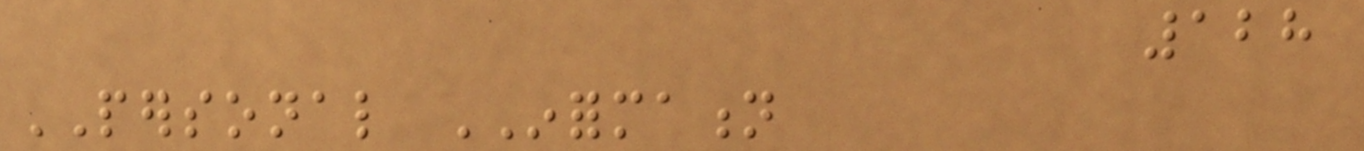128
PERSONAL INFORMATION
